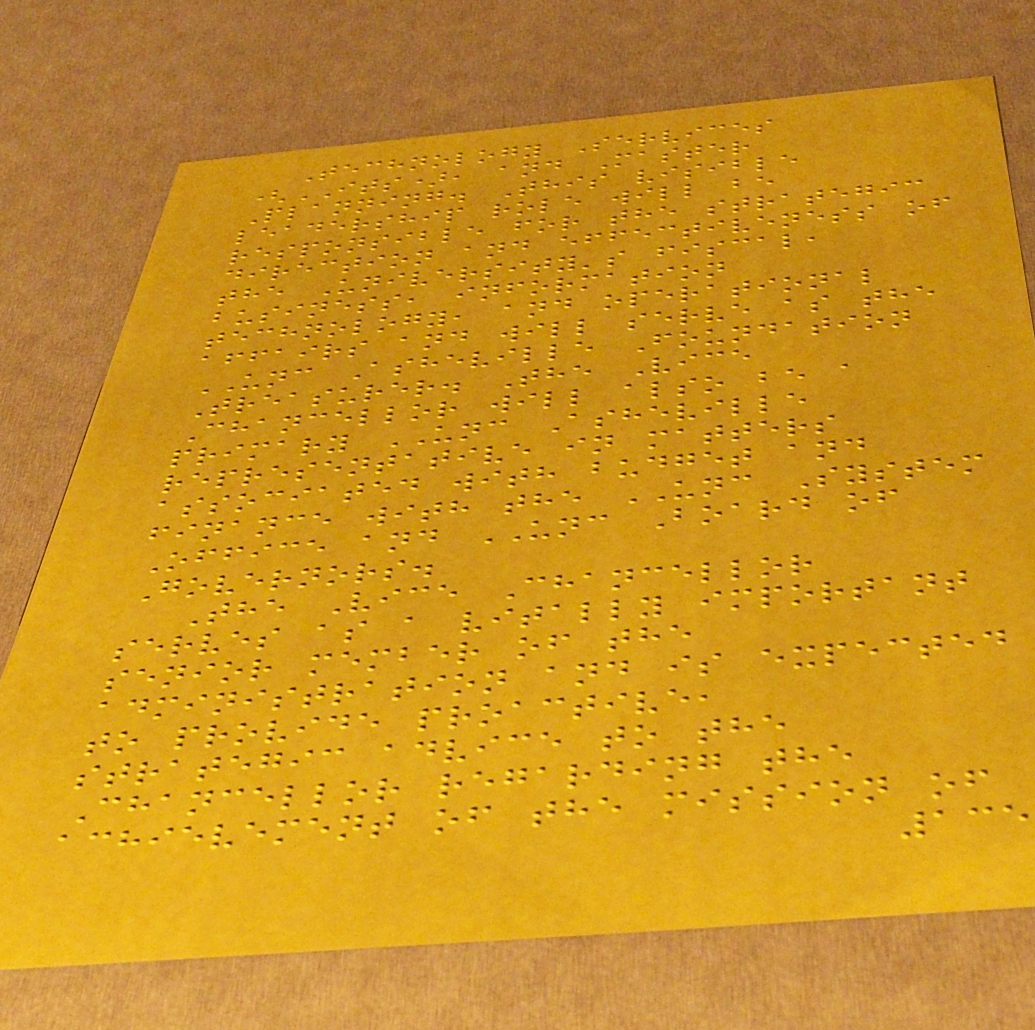Technology Services
(ITS), and Master
Planning. This visible
leadership role will be
responsible for the strategic
direction and effectiveness of
the University's fiscal,
business, information
technology, and operational
affairs and will serve as the
UNC Asheville Foundation
Treasurer. The Vice
Chancellor will also be a
primary UNC Asheville
representative in matters
associated with budget and
finance with the UNC System
Office and UNC Board of
Governors.
The Vice Chancellor
serves as a vitally important
senior member of the
administration and is expected
to provide proactive,
strategic advice to the
Chancellor regarding the
achievement of the mission of
135
